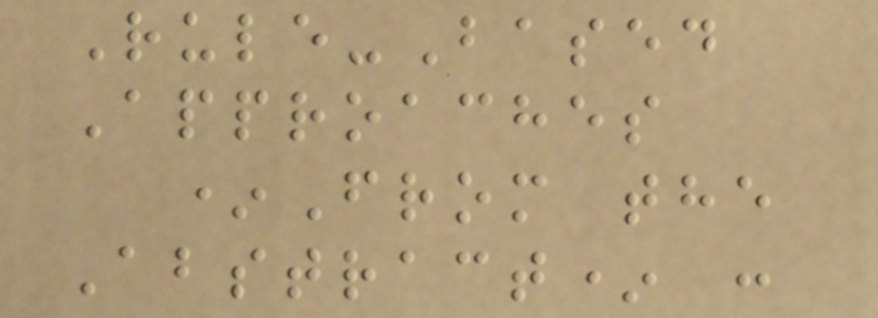Rule-Based
Approaches
*From the
Abstract* :
